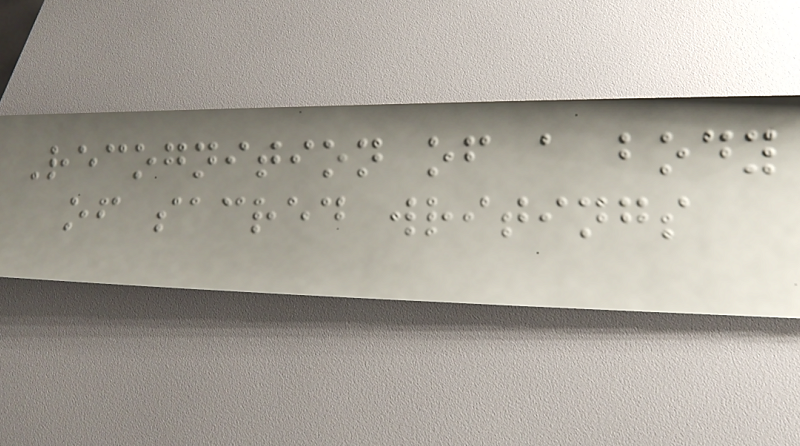Recognition of a body
of sacred writings
